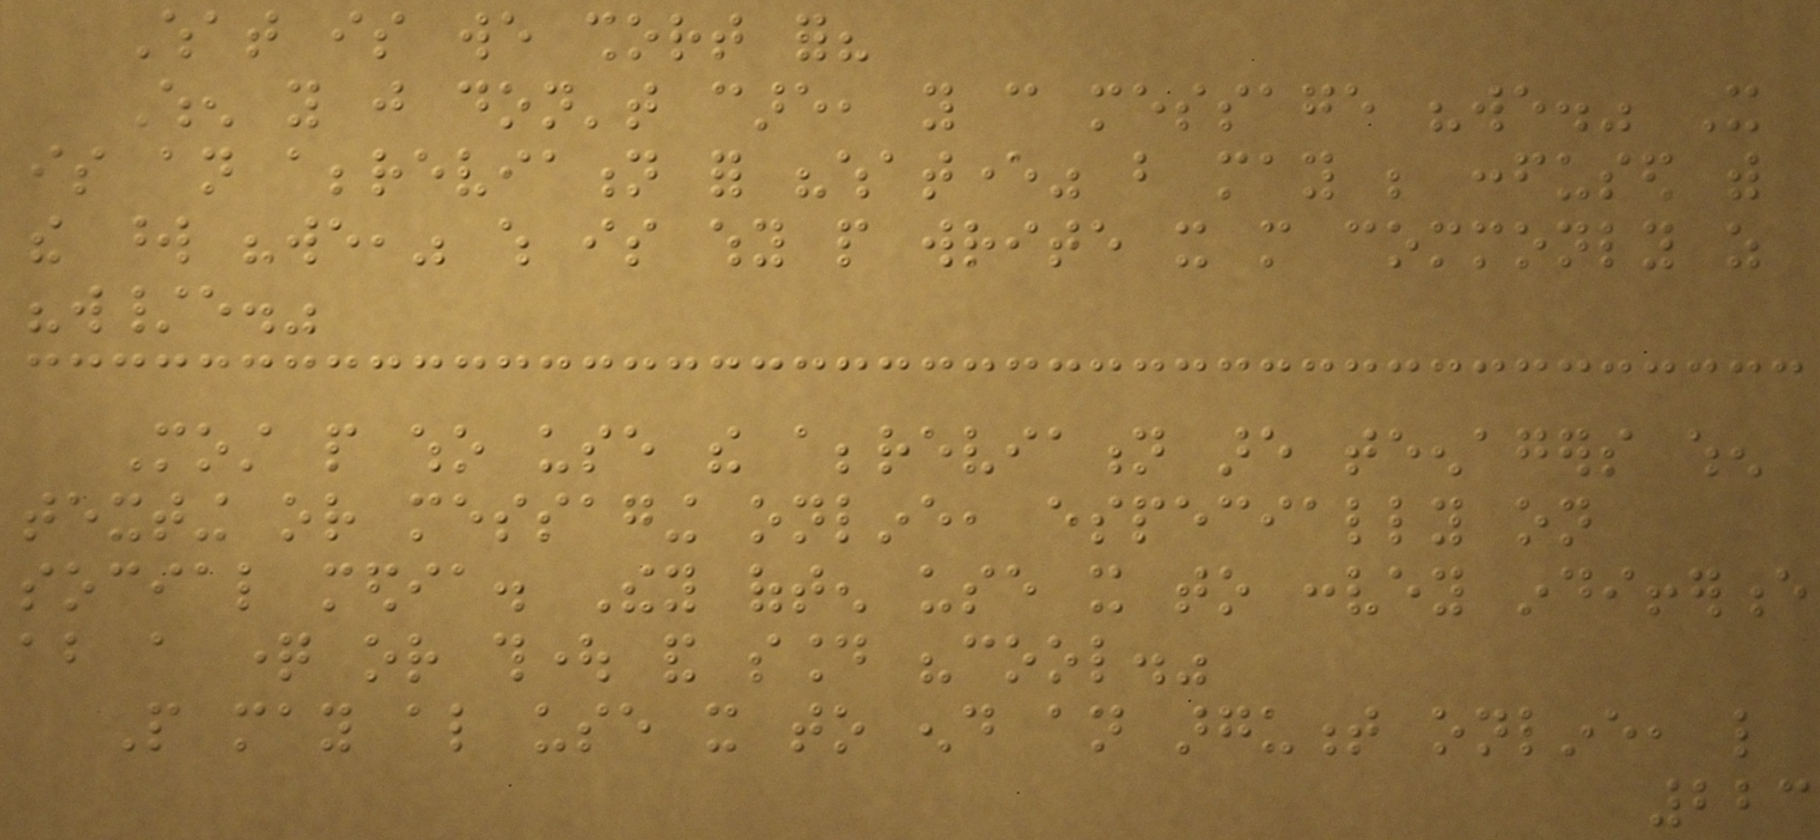What is we short for?
When you just don't care, you can message "we." It
is an abbreviation for "whatever" but may be confused with
the word "we," which is why people write it more commonly as
"w/e."
Most people who use the abbreviation are teenagers when
texting or messaging online, especially on
social media. They often use it to convey indifference
about a question or thought and sound "cool."
People may also use it to end an argument online, like
223
